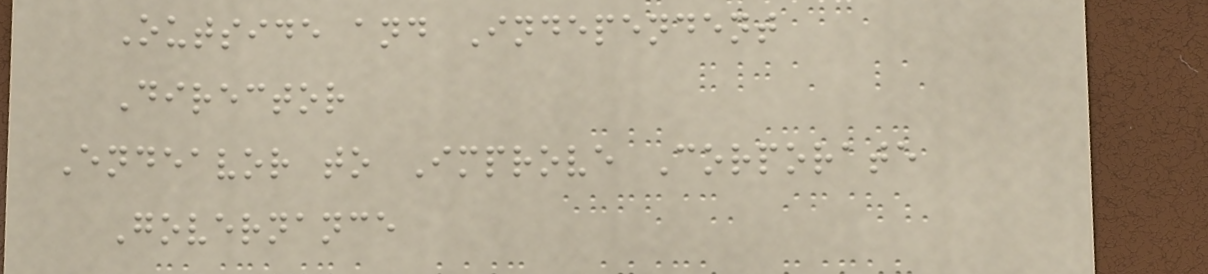Outside and Independent
Director
Endeavor to Improve Corporate
Governance
